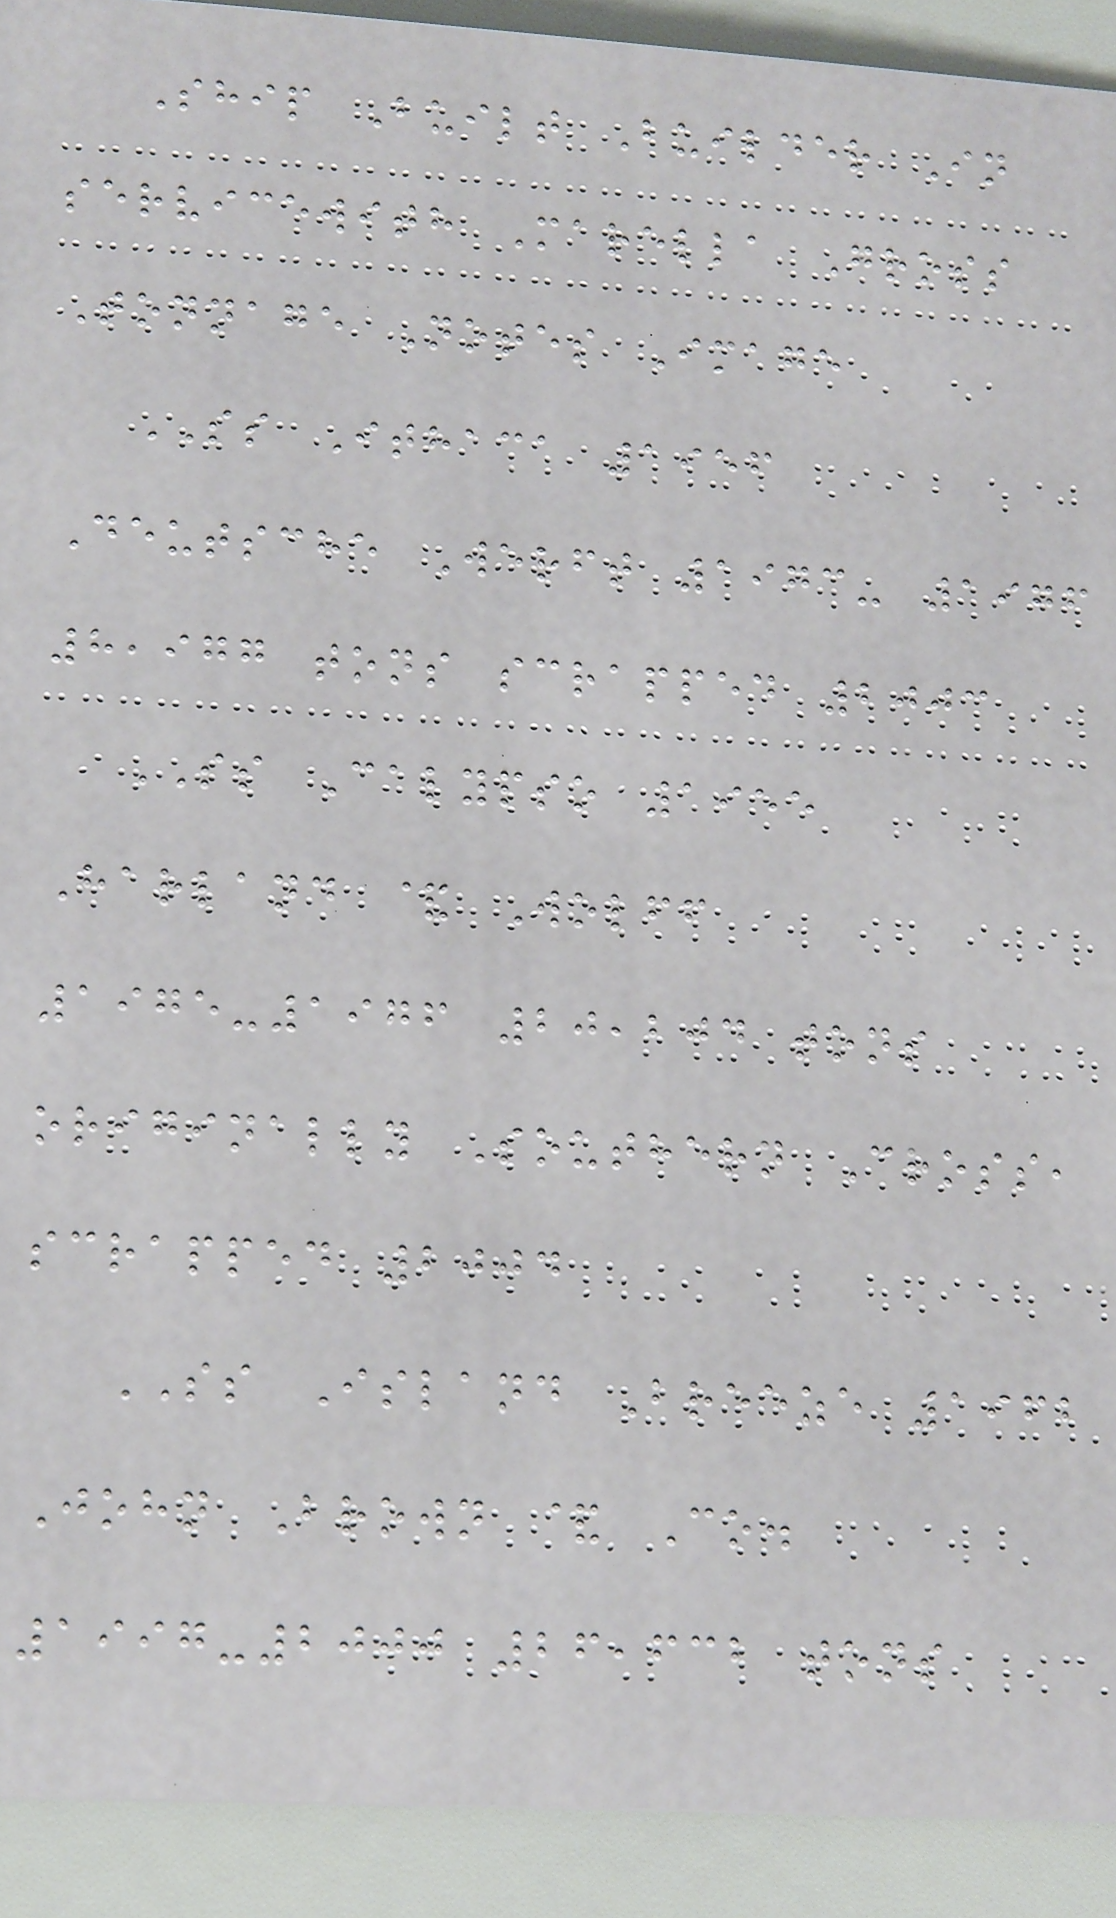Ship Built Builder In
servicewith Marella Gross
Tonnage Notes Image
SS Ithaca 1956
Deutsche Werft 1973- 1976
8,977 tons scrapped 2003
SS Calypso 1955
Harland & Wolff
1975-1976 20,204 tons
originally Southern Cross,
scrapped 2004
SS Island Breeze 1962
John Brown & Co.
1997-2000 26,632 tons
